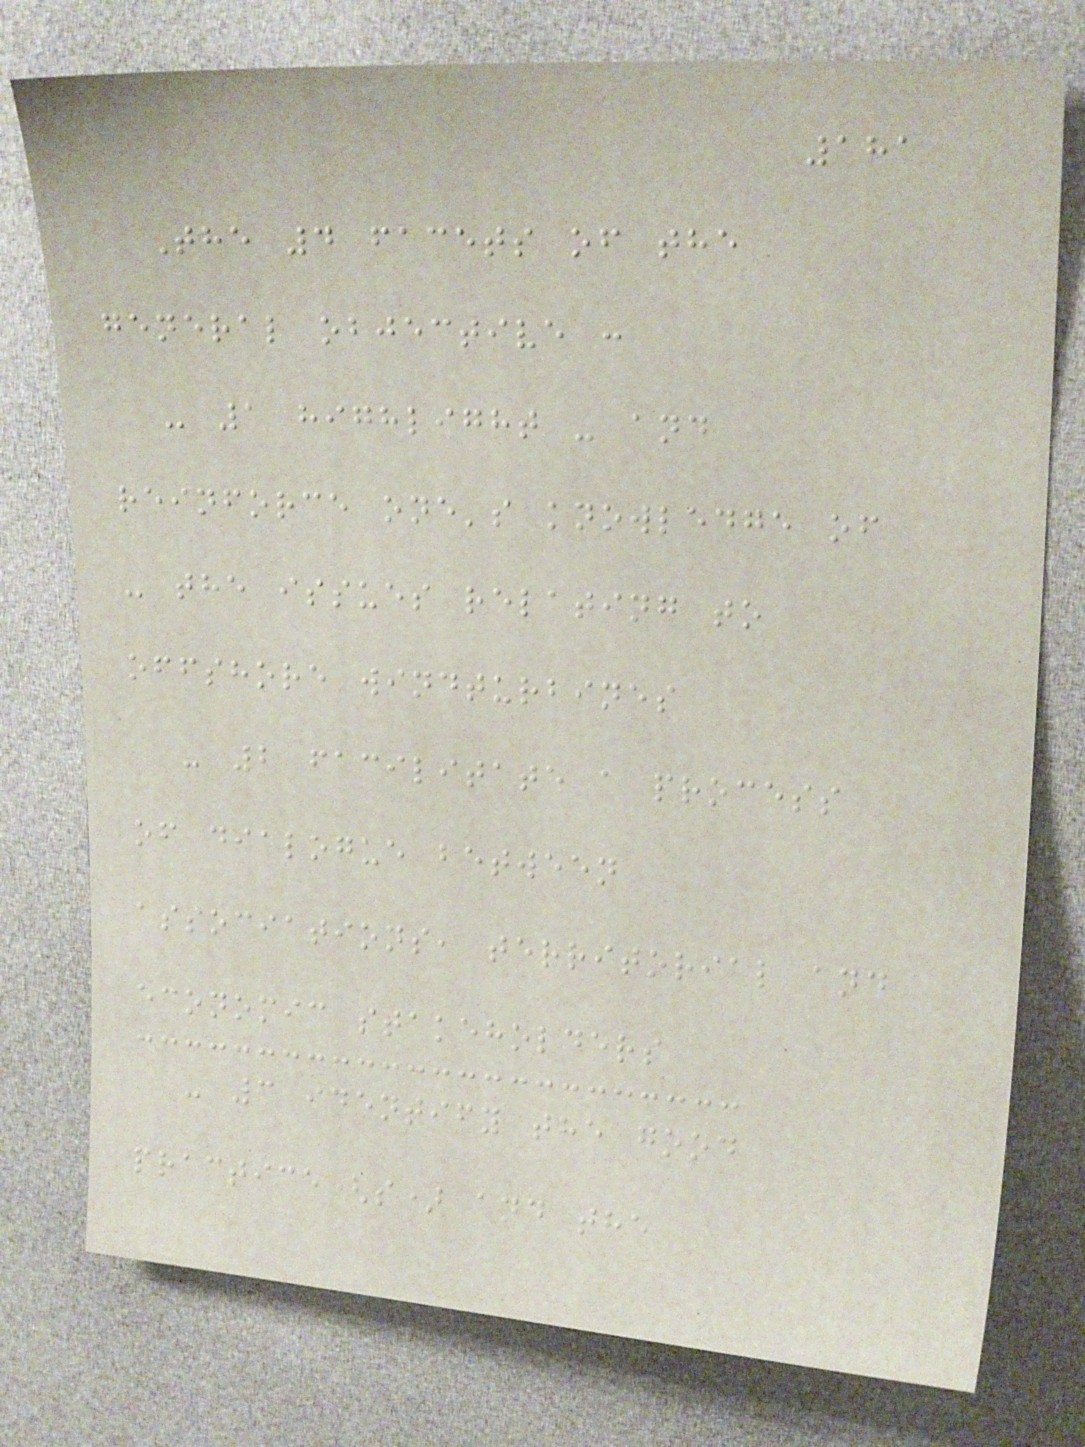181
The 4 facets of the
general objective :
- 1 highlight - and
reinforce one's knowledge of
- the issues relating to
offshore windturbines
- 2 facilitate a process
of dialogue between
associations, territorial and
economic stakeholders
- 3 identify the good
practice(s) and the
